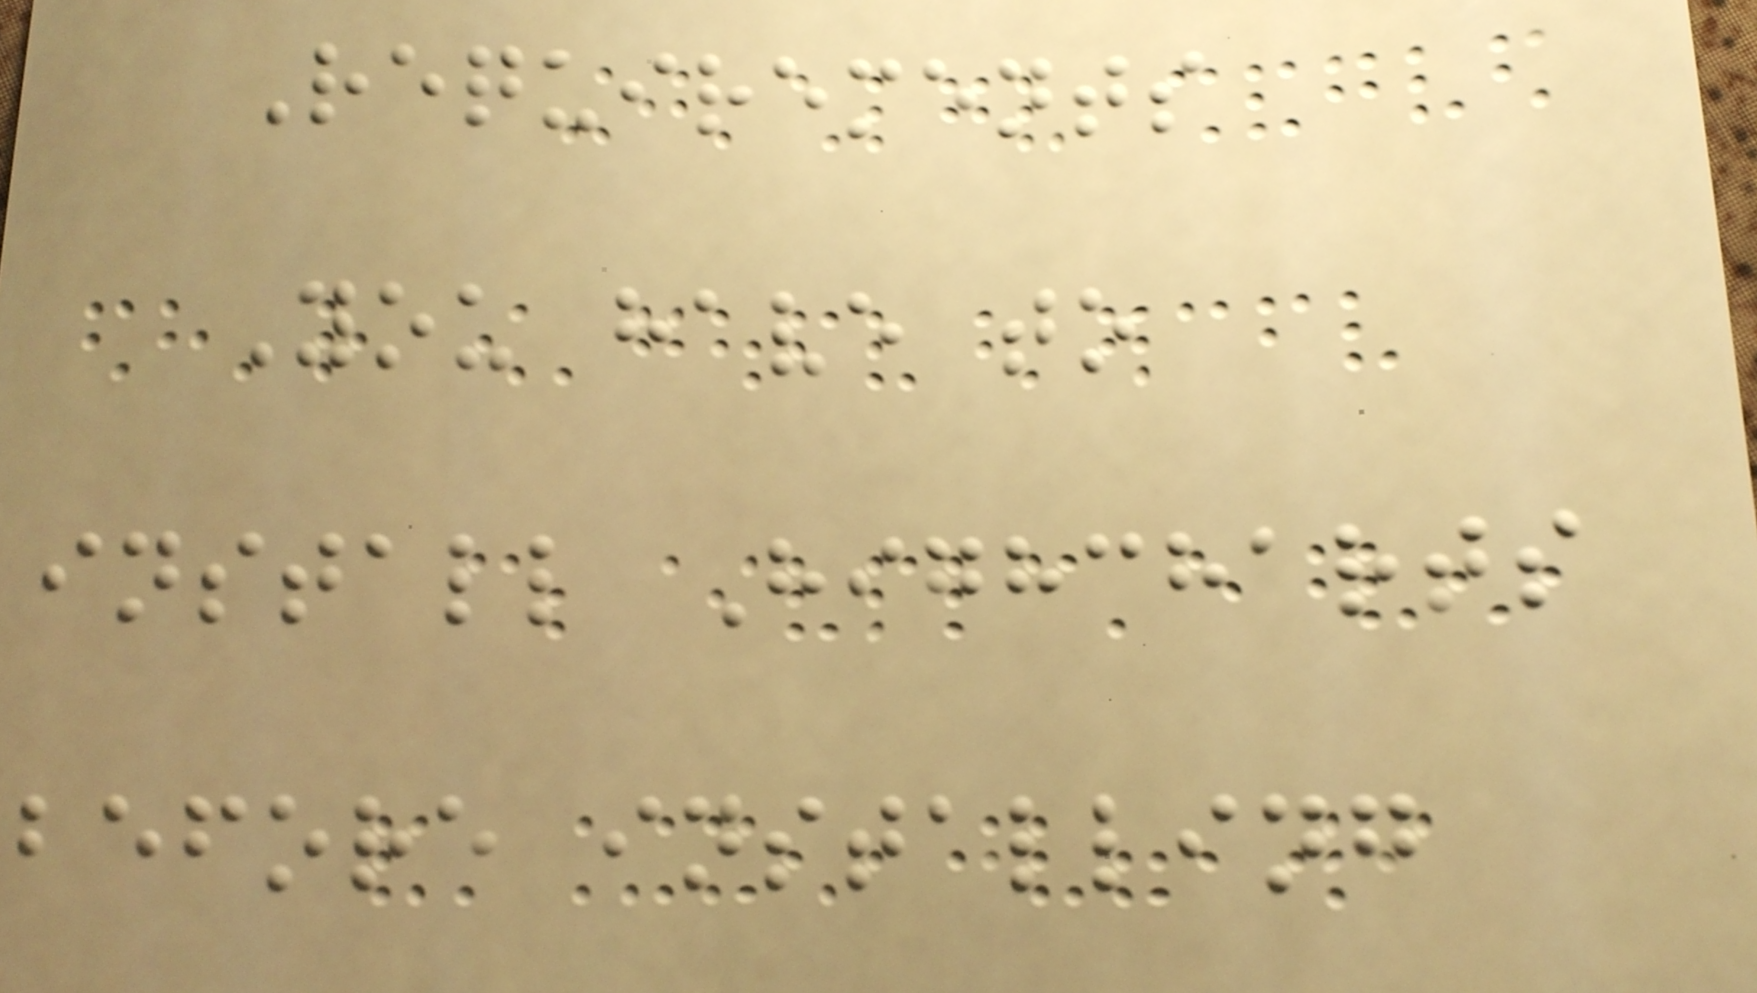Requirements
You have to
install Highcharts
before installing
